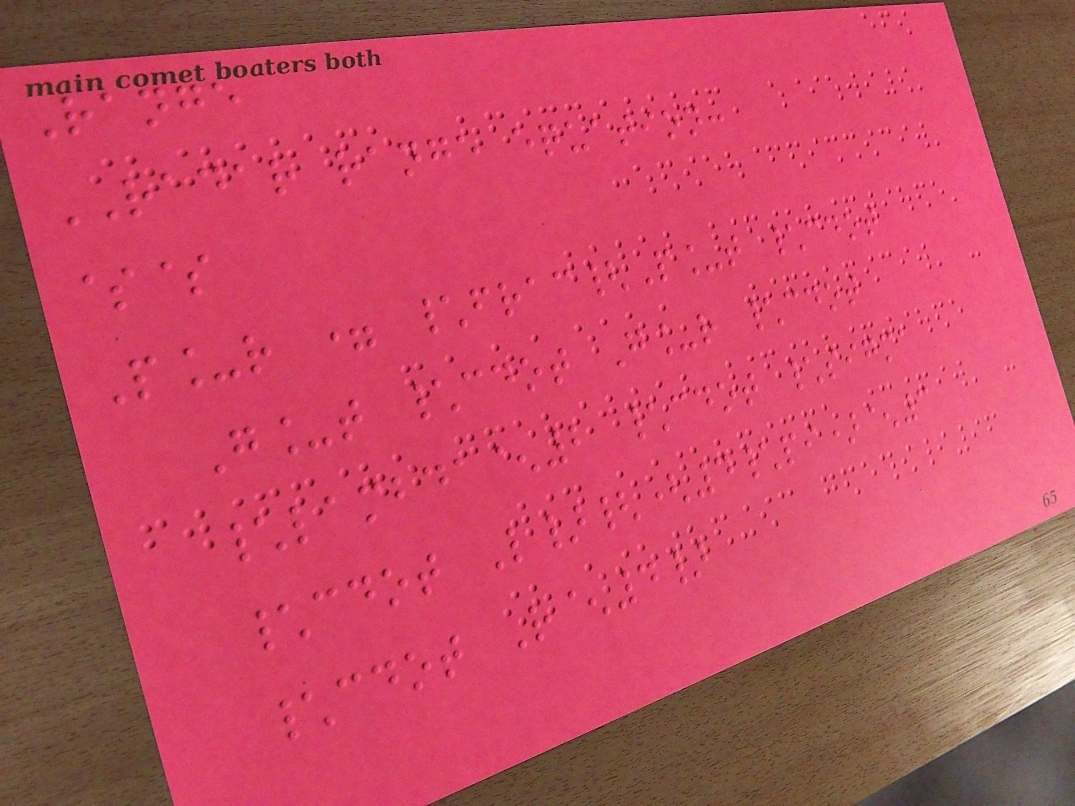Range
RADAR range equation:
$$
P_r = \frac{P_t \cdot
G_t \cdot G_r \cdot
\lambda^2 \cdot \sigma
\cdot L}{(4\pi)^3
\cdot R^4}
